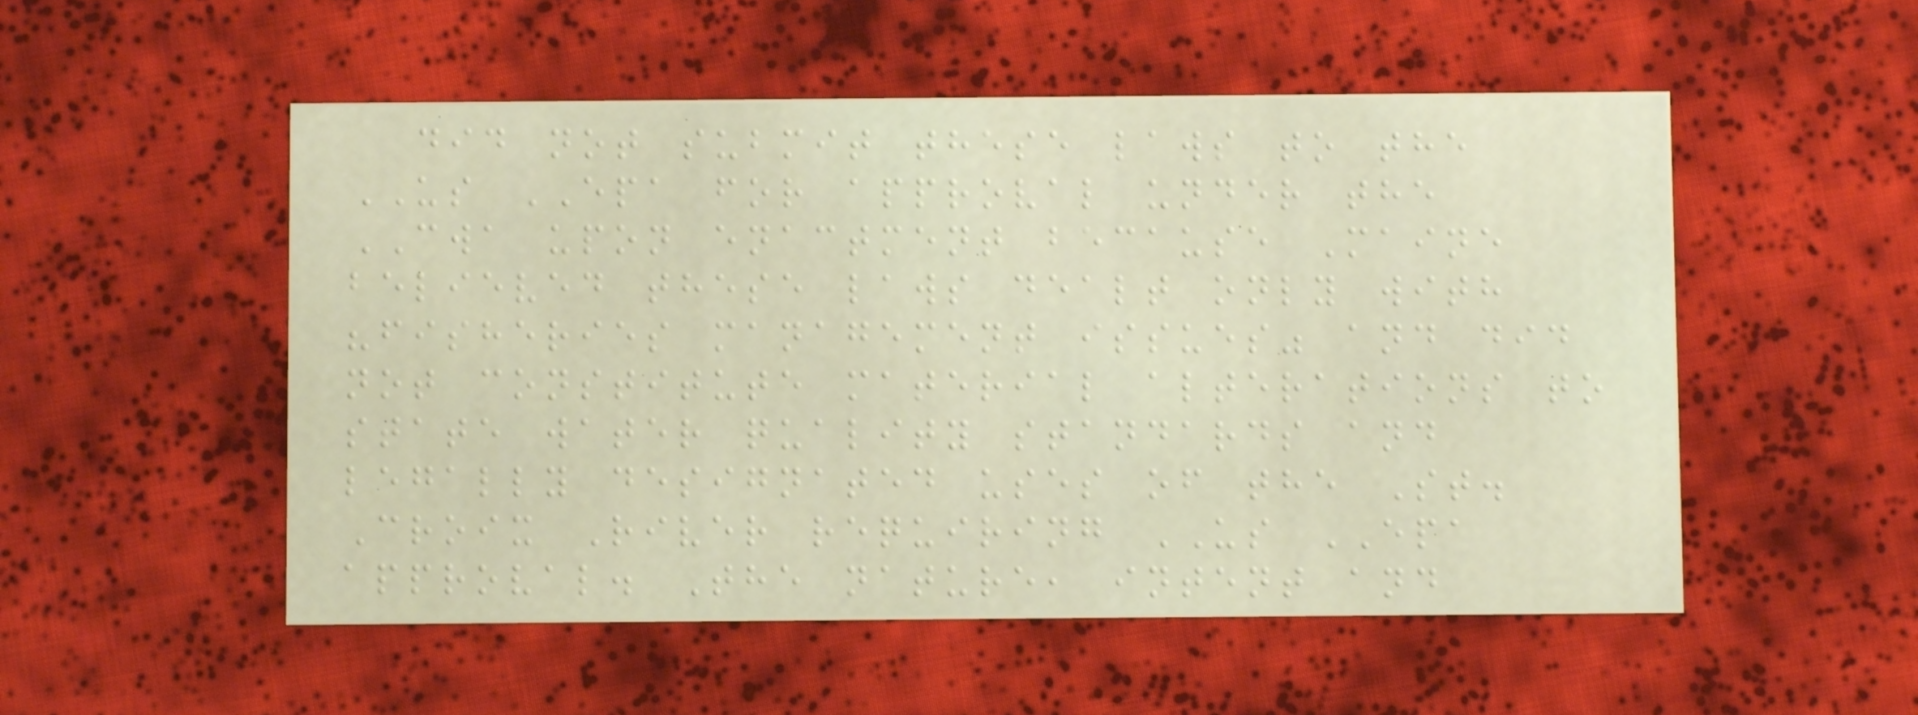did not submit these laws to the
US EPA for approval under the
CWA upon enactment because Maine
believed these laws dealt only with
"fisheries management issues" and did
not constitute material alterations to
state water quality standards and
legally designated uses of the St.
Croix River requiring US EPA
approval. The nature, intent and
